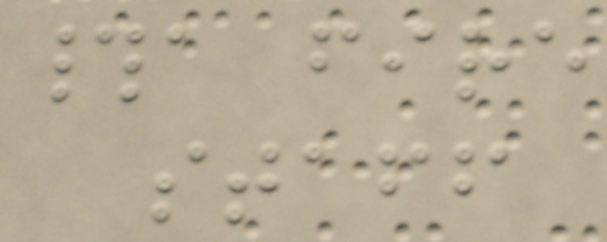#a fire
staff
